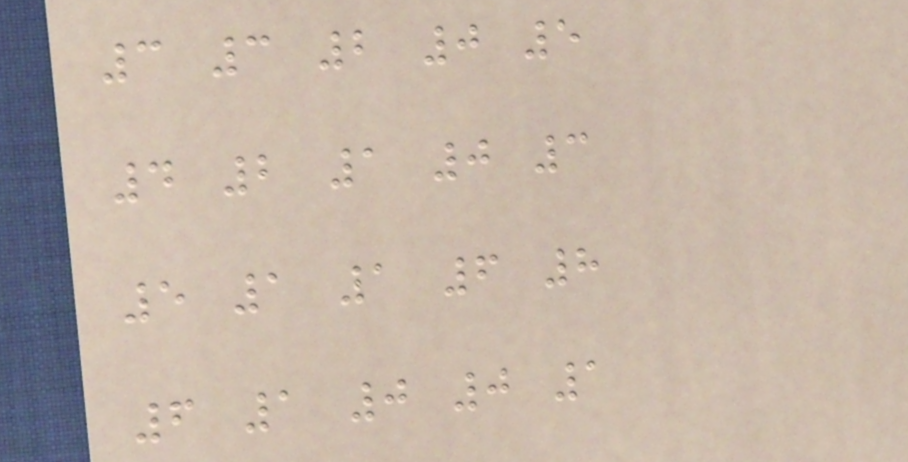3 3 2 0 5
4 2 1 0 3
5 1 1 6 8
6 1 0 0 1
